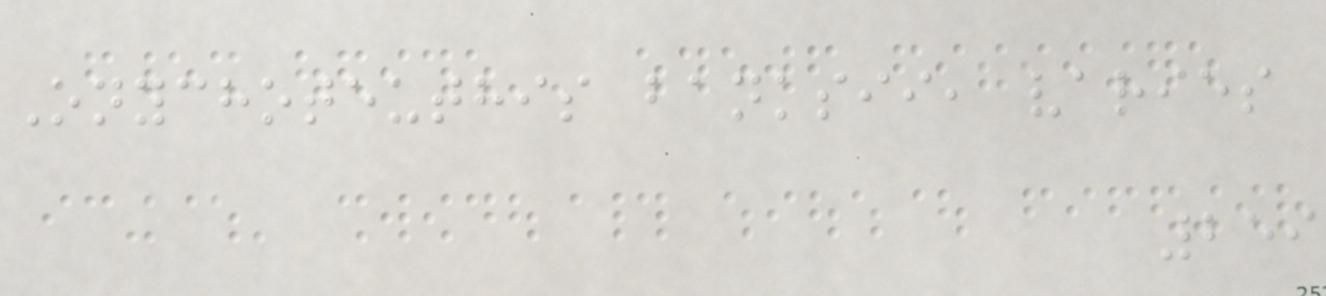Onychoteuthis banksii, varies
259
